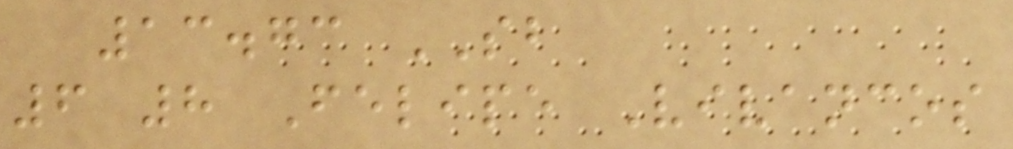13.73 SB
6 8 Felipe Vivancos
